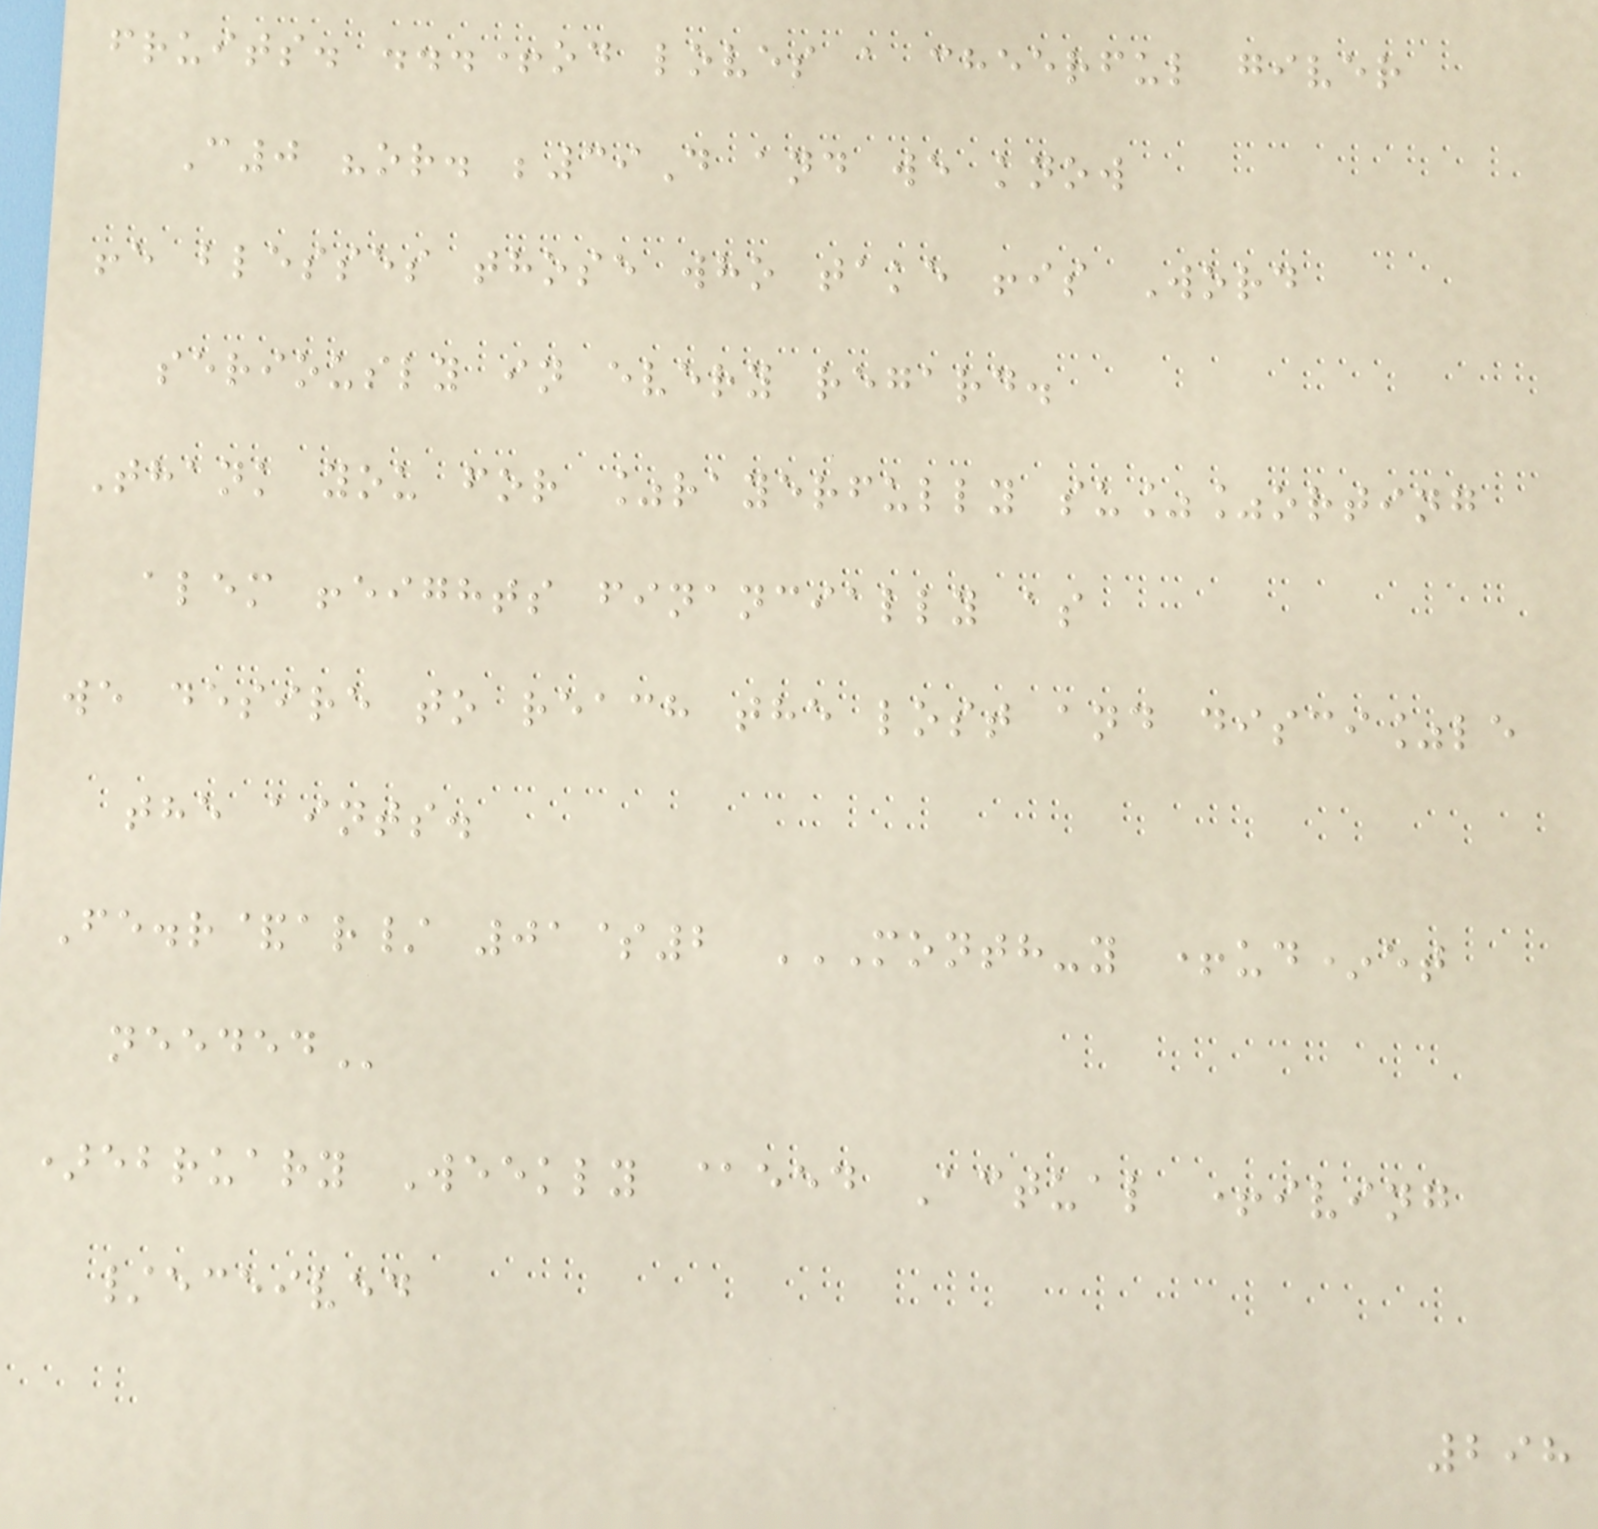fruits. ...+od loves a cheerful giver
C0 "or. ;39D and we know
!e blesses those who take !is Word
seriously in every regard.
Thank you for %rayerfully su%%orting
alem !eights financially as
we desire to reach the lost and disci%le
the aints.
Fe.r&ar/ 01$2 MONTH-Y +UD*ET
NEEDED
)ebruary Weekly @eed Actual +iving
/eceived
298
